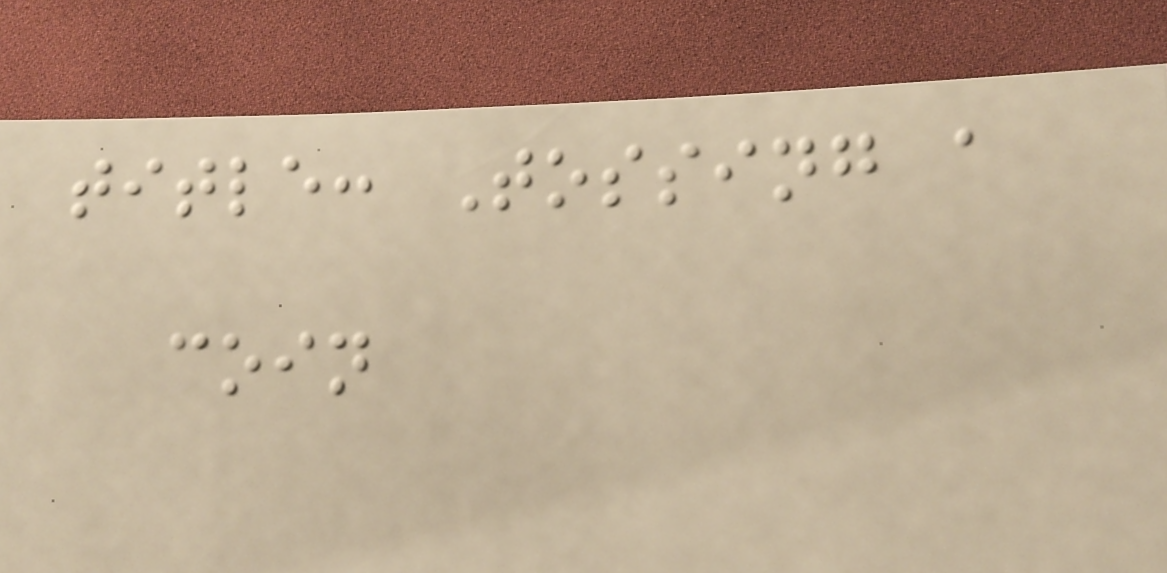title: Tossing a
coin
